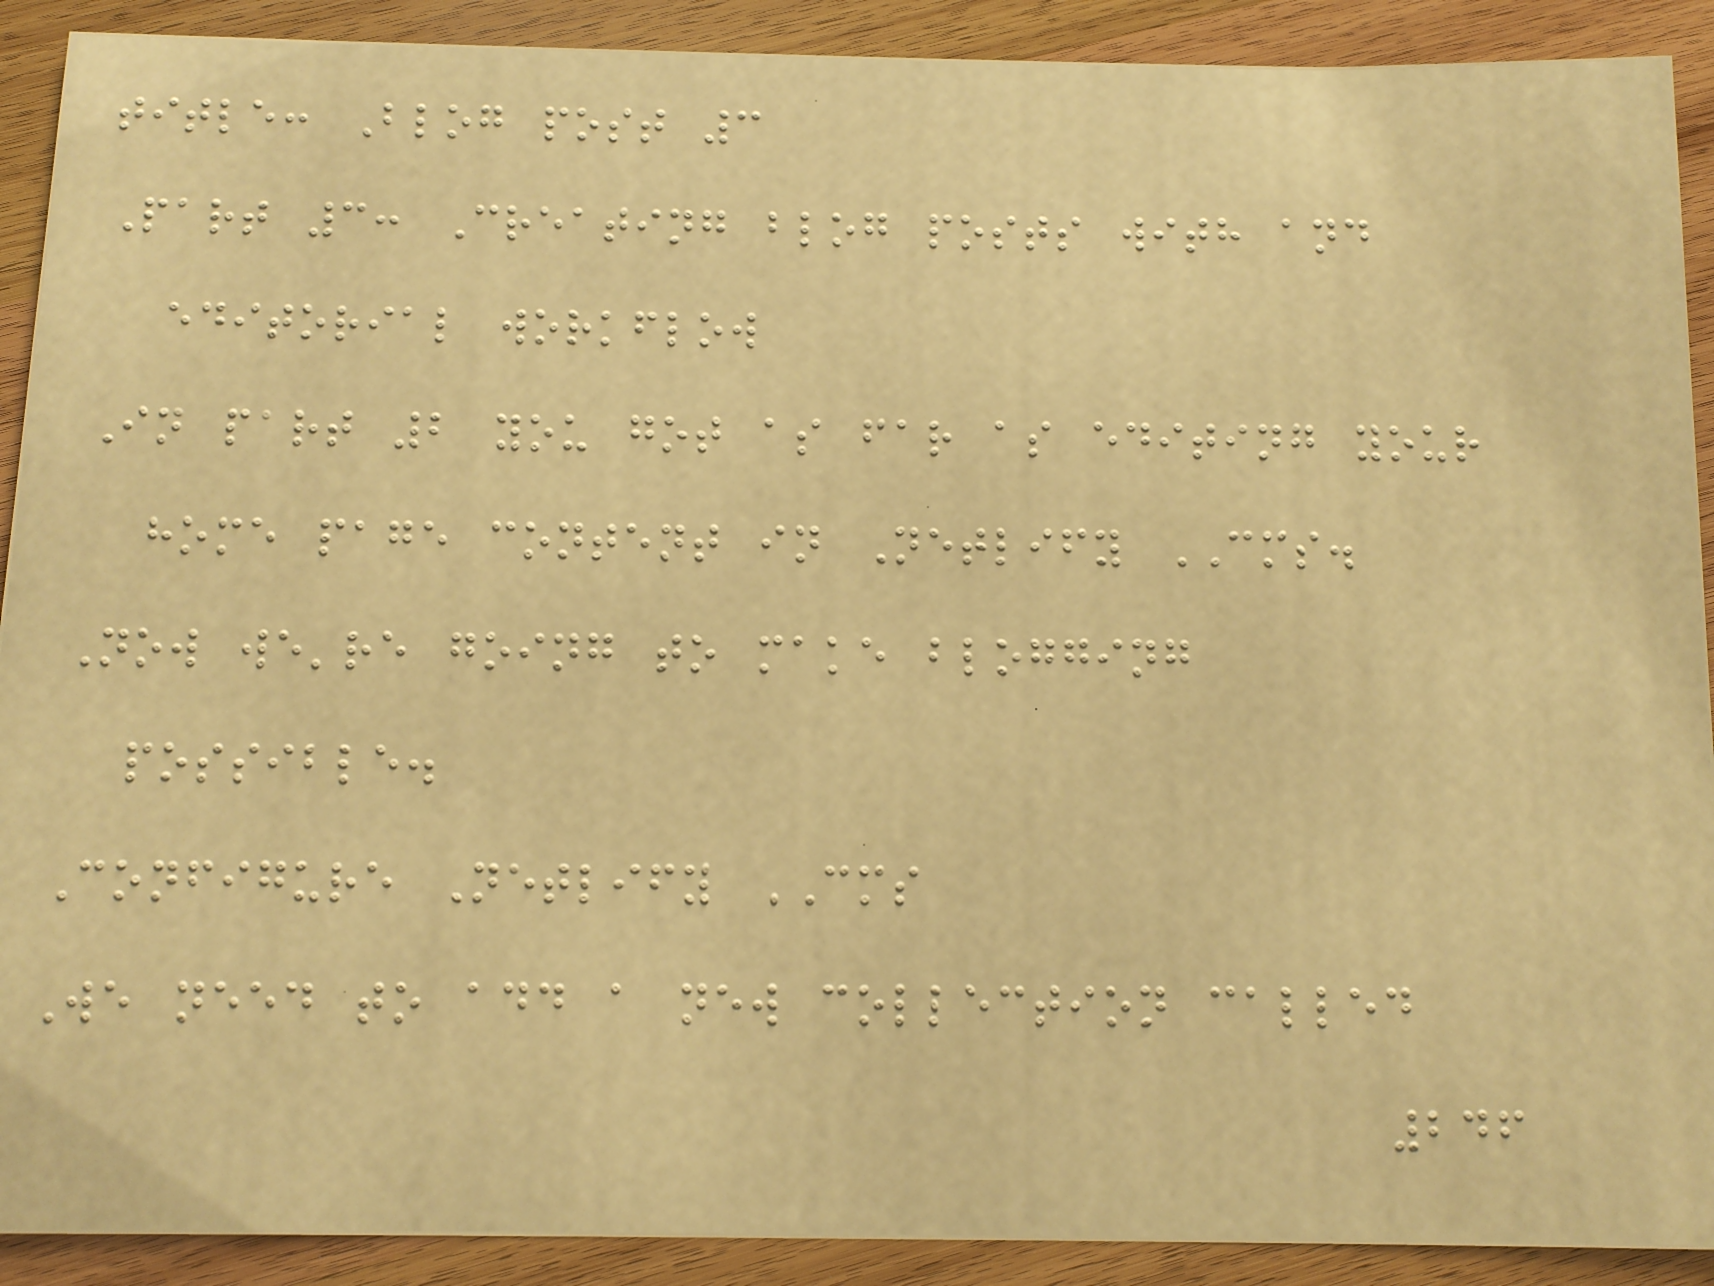title: Blog post 3
Part 3: Creating blog posts with and
editorial workflow
In part 2 you got as far as editing your
home page content in Netlify CMS.
Now we're going to make blogging
possible.
Configure Netlify CMS
We need to add a new collection called
246
